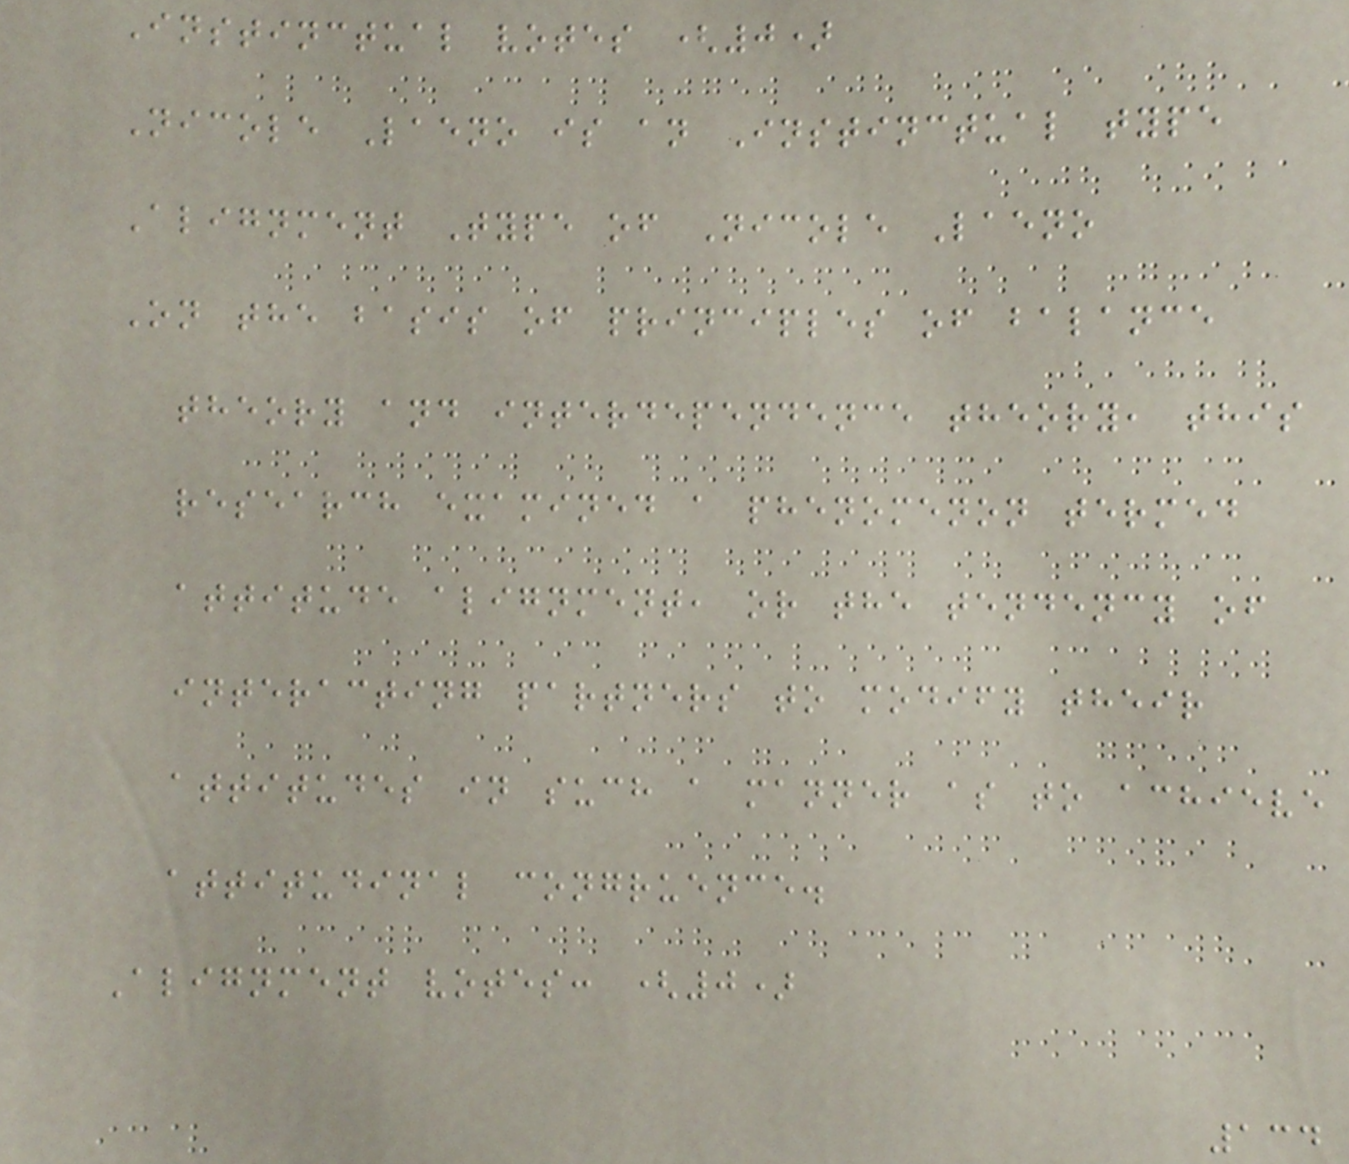Instinctual votes (0)
Nicole Laeno is an Instinctual type
Alignment Type of Nicole Laeno
On the basis of principles of balance
theory and interdependence theory, this
research examined a phenomenon termed
attitude alignment, or the tendency of
interacting partners to modify their
attitudes in such a manner as to achieve
attitudinal congruence.
Alignment votes: (0)
134
